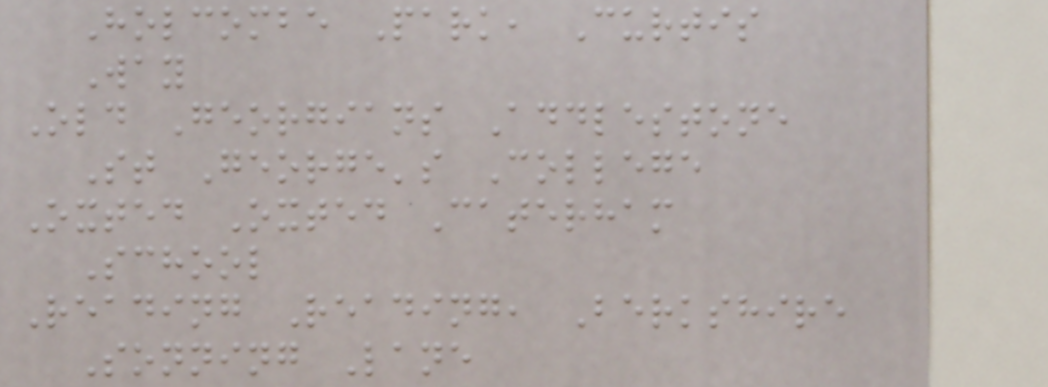Holcombe Park, Curtis
Way
Old Georgians Addlestone
St George's College
Oxted Oxted Caterham
School
Reading Reading, Berkshire
Sonning Lane
